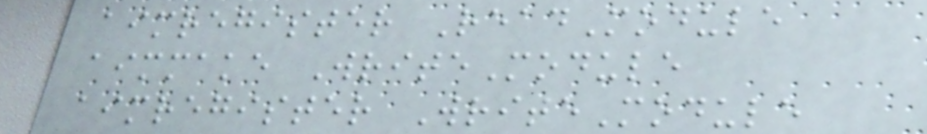aimregister ReadModule
aimmake WriteModule
aimregister WriteModule
